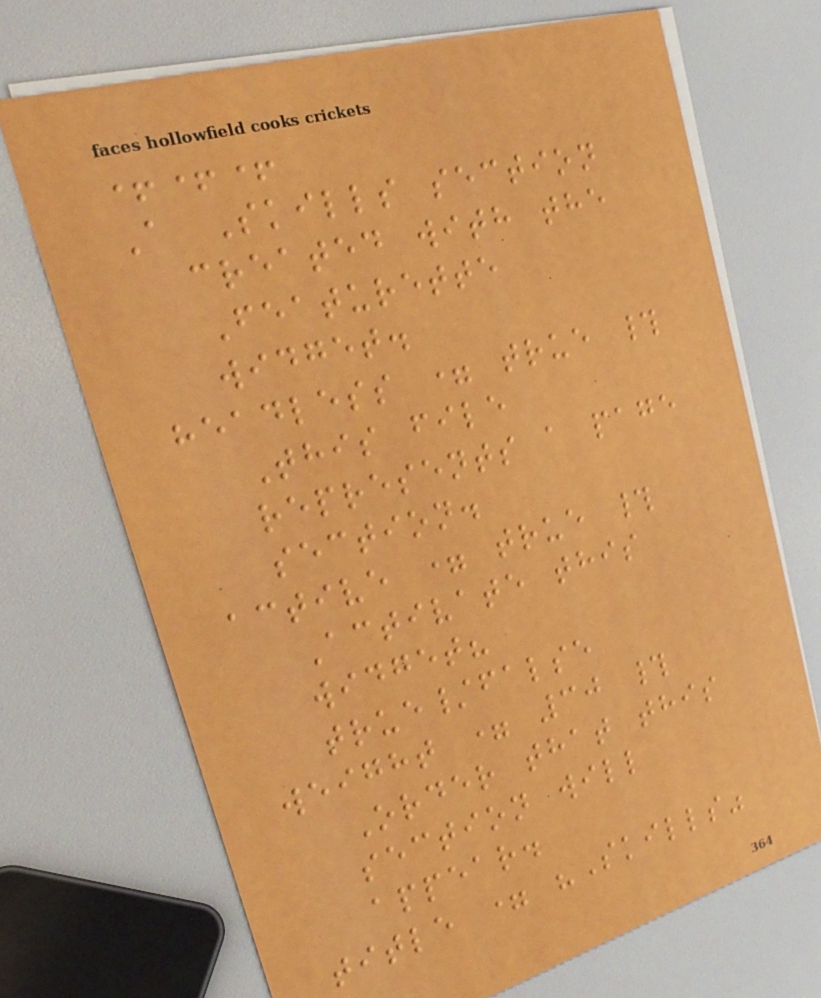+++
A Skills section
created with the
Featurette
widget.
headless = true #
This file
represents a page
section.
active = true #
Activate this
widget?
true/false
weight = 30 #
Order that this
section will
appear.
title = "Skills"
